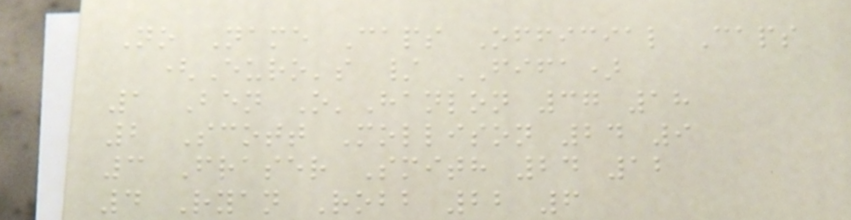No Name Caps Official Caps
(Euro's / FIFA)
1 Ben O'Hanlon 37 18
2 Scott Mollison 24 9
3 Fraser Smith 24 12
4 Ryan Robb 22 6
